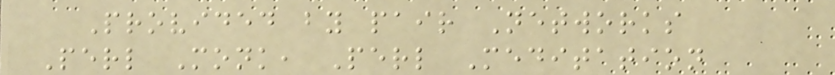Provided by pair Networks
Perl Monk, Perl Meditation
